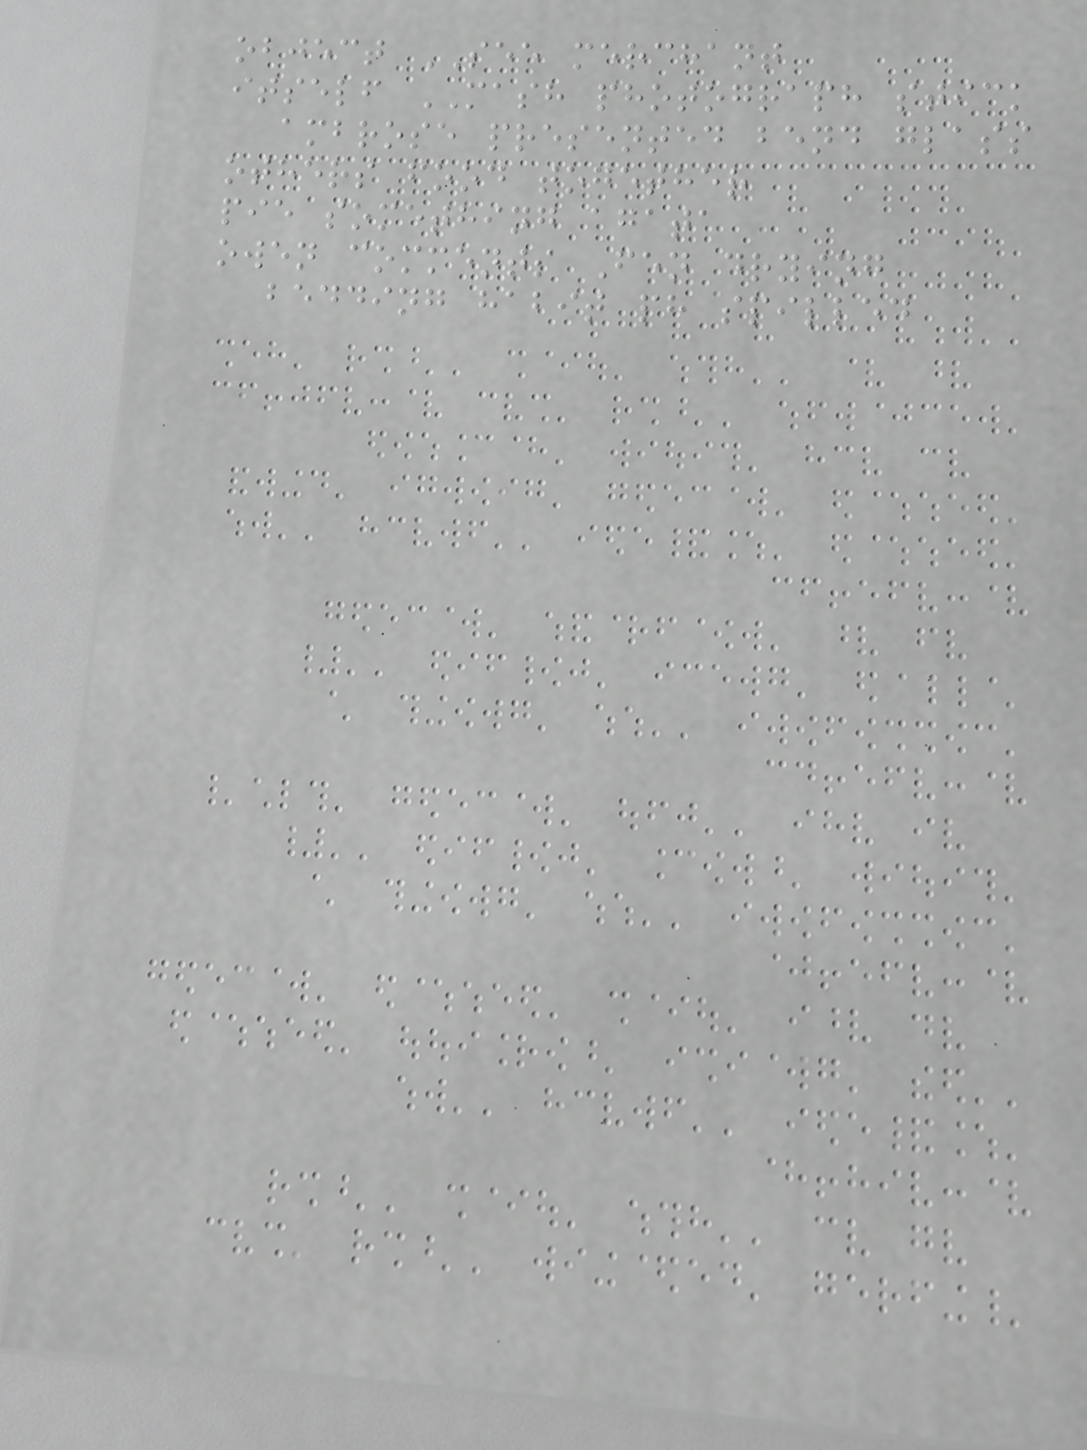object SEE merchant
itself MASH photograph stick
ambrose presented bend glass
others food together
pie something agata
owen comments Fen drying
bedding habit ph spilled
